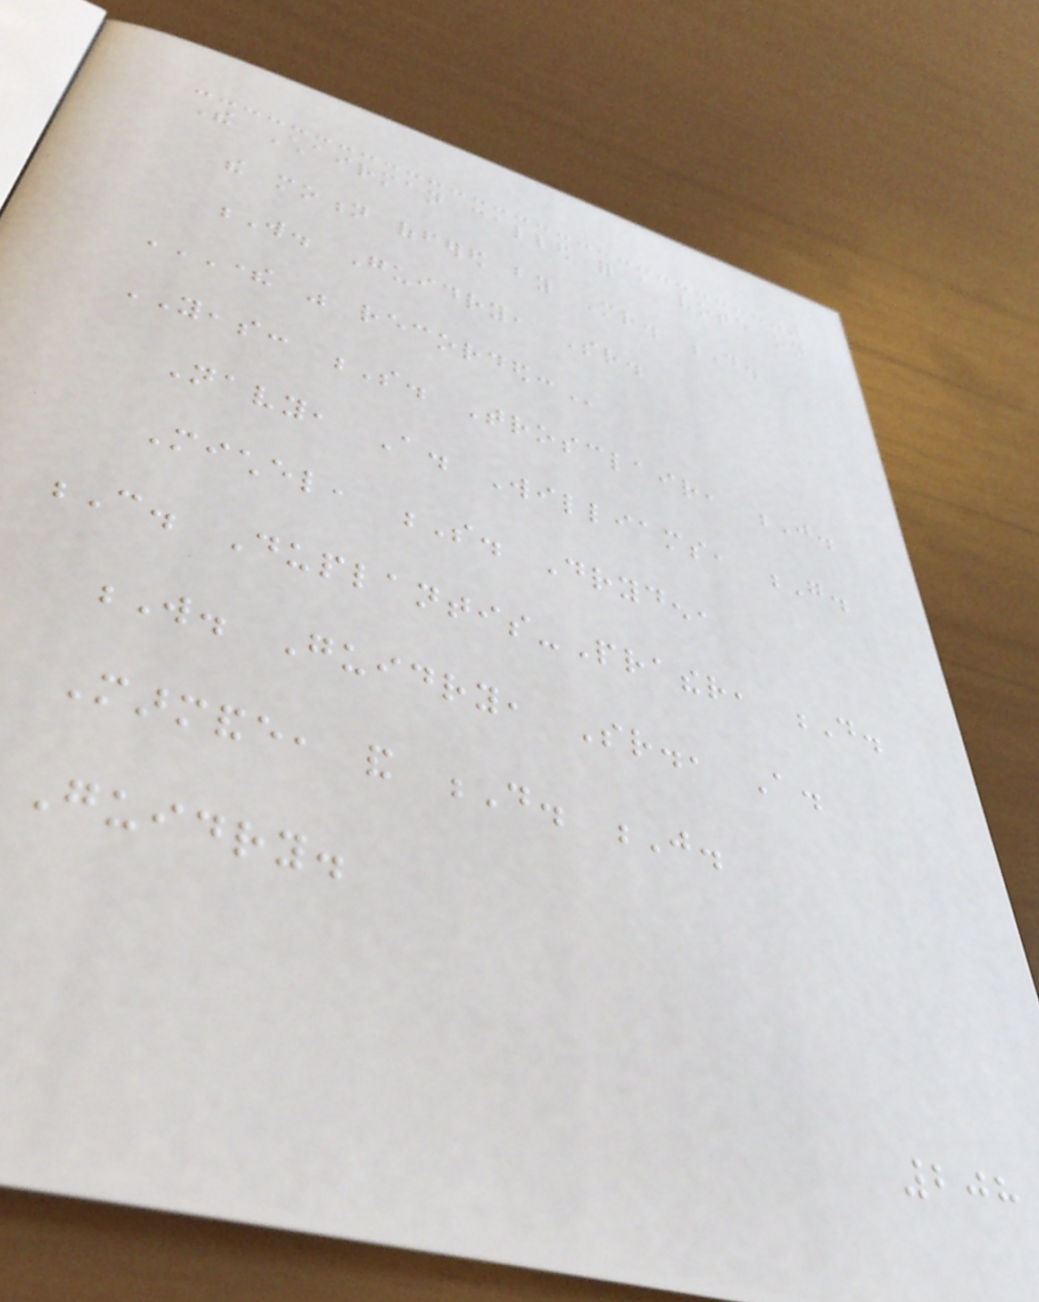The Chairman called for a vote on
the motion offered by Mr. D.
W. Guidry, Sr.
THERE WAS RECORDED:
YEAS: S. Trosclair, J.
Navy, A. Williams, G.
Michel, S. Dryden,
C. Duplantis-Prather, D.
W. Guidry, Sr., A.
Marmande, and D. J.
Guidry.
208
